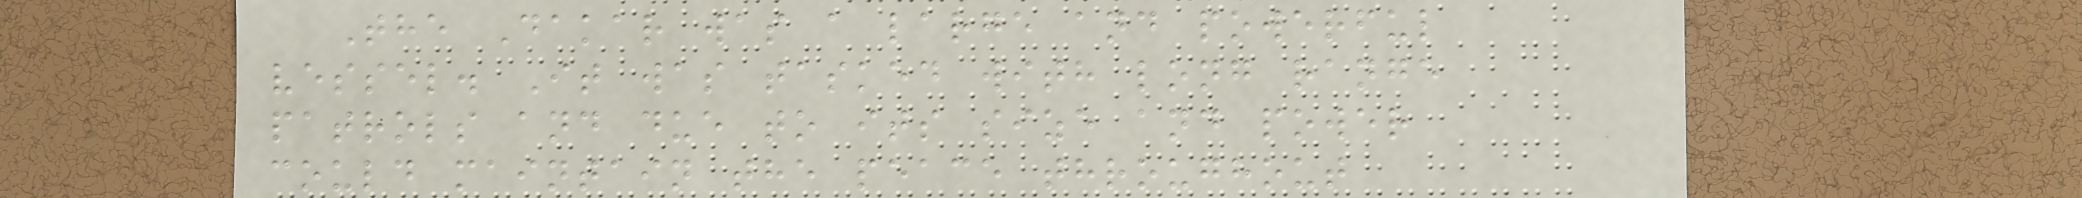The Dakar was a large and powerful
vessel. It was tasked with long range
patrols and due to its size and power
could maintain the peace throughout
